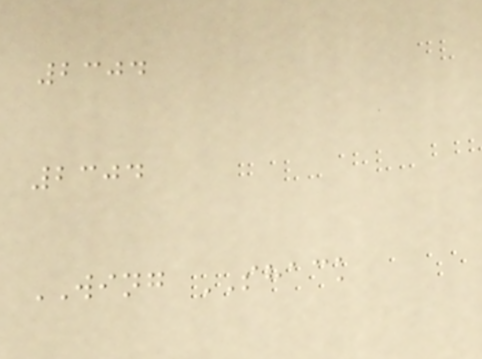2304
2304
WING SHACK
